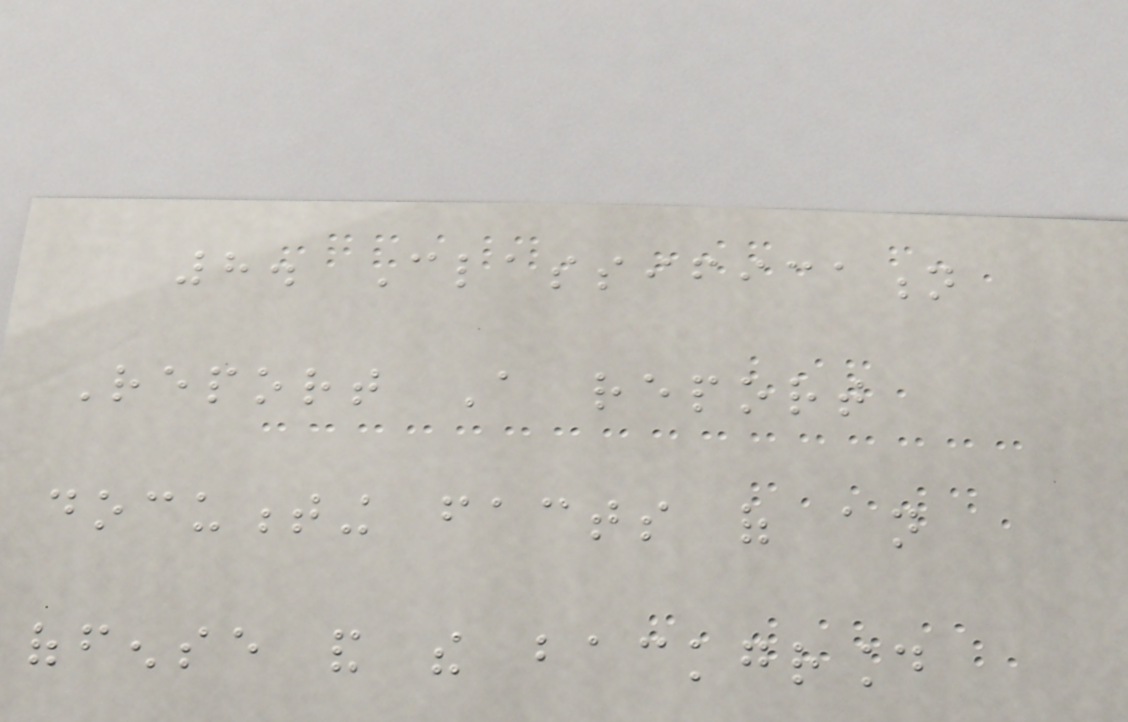8. Classification
Report A report
documenting facts of an
offense and the background
